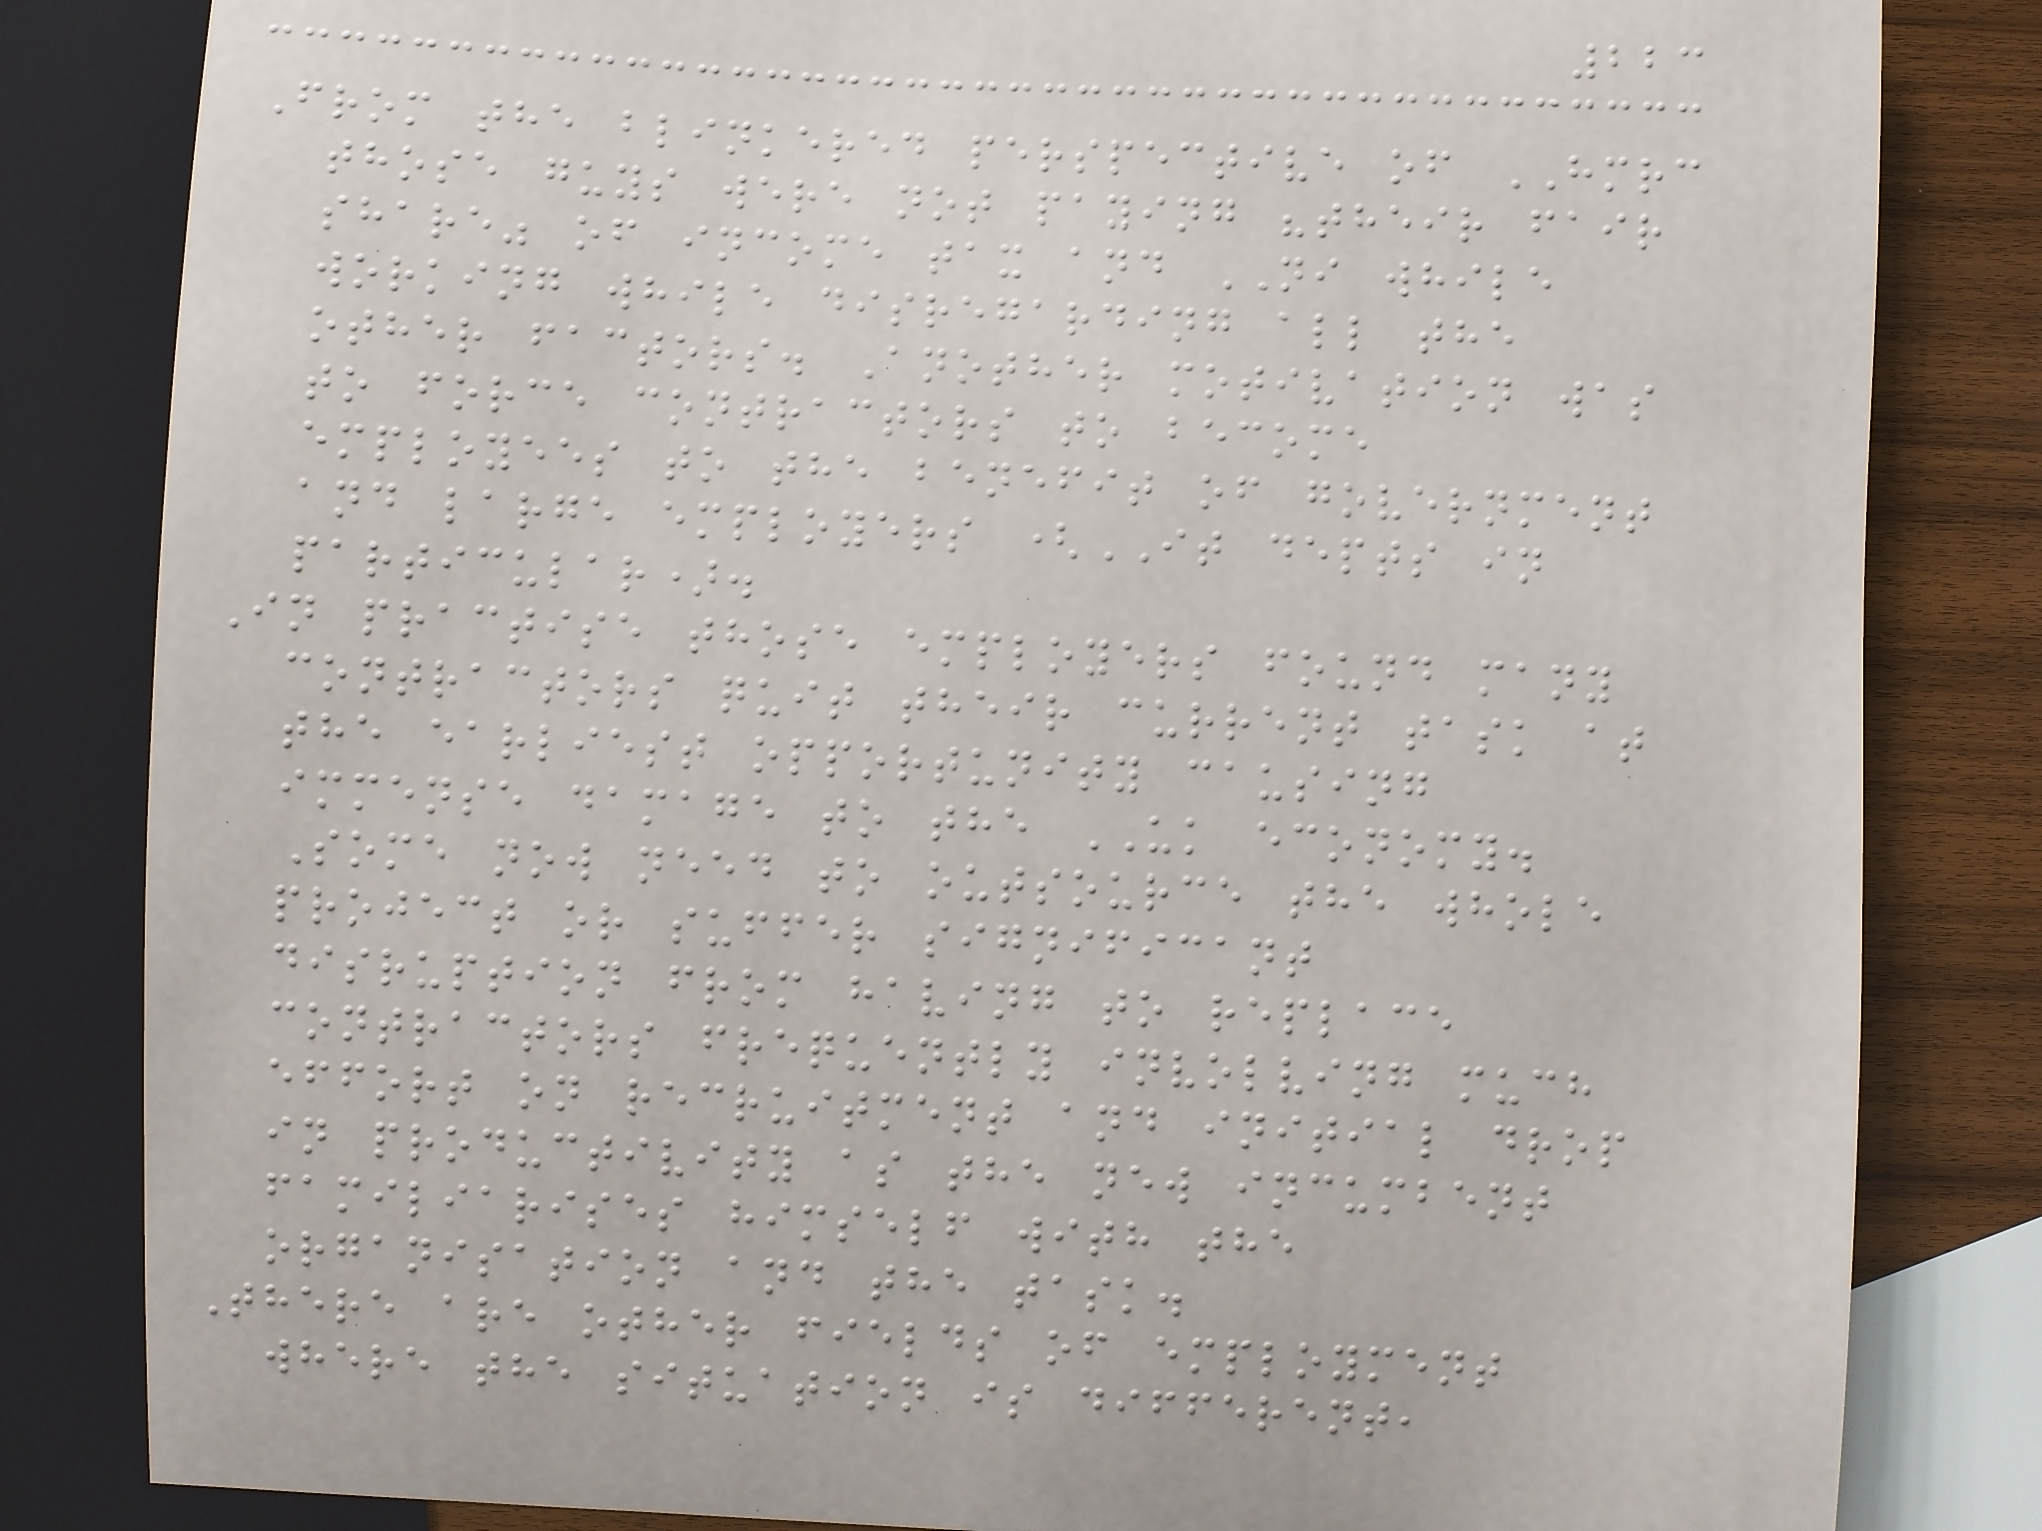223
From the blinkered perspective of HMRC
those guys were not paying "their fair
share" of income tax and NI while
working while disregarding all the
other factors. Another motivation was
to force contractors to become
employees to the benefit of government
and large employers (IT depts in
particular).
In practise those employers found many
contractors quit their current task at
the earliest opportunity causing
immense damage to the UK economy.
Some now need to outsource the whole
project or suffer significant
disruption from having to replace
contractors frequently involving much
effort on recruitment and initial drop
in productivity as the new incumbent
familiarises himself with the
organisation and the task.
There are other fields of employment
where the situation is different,
